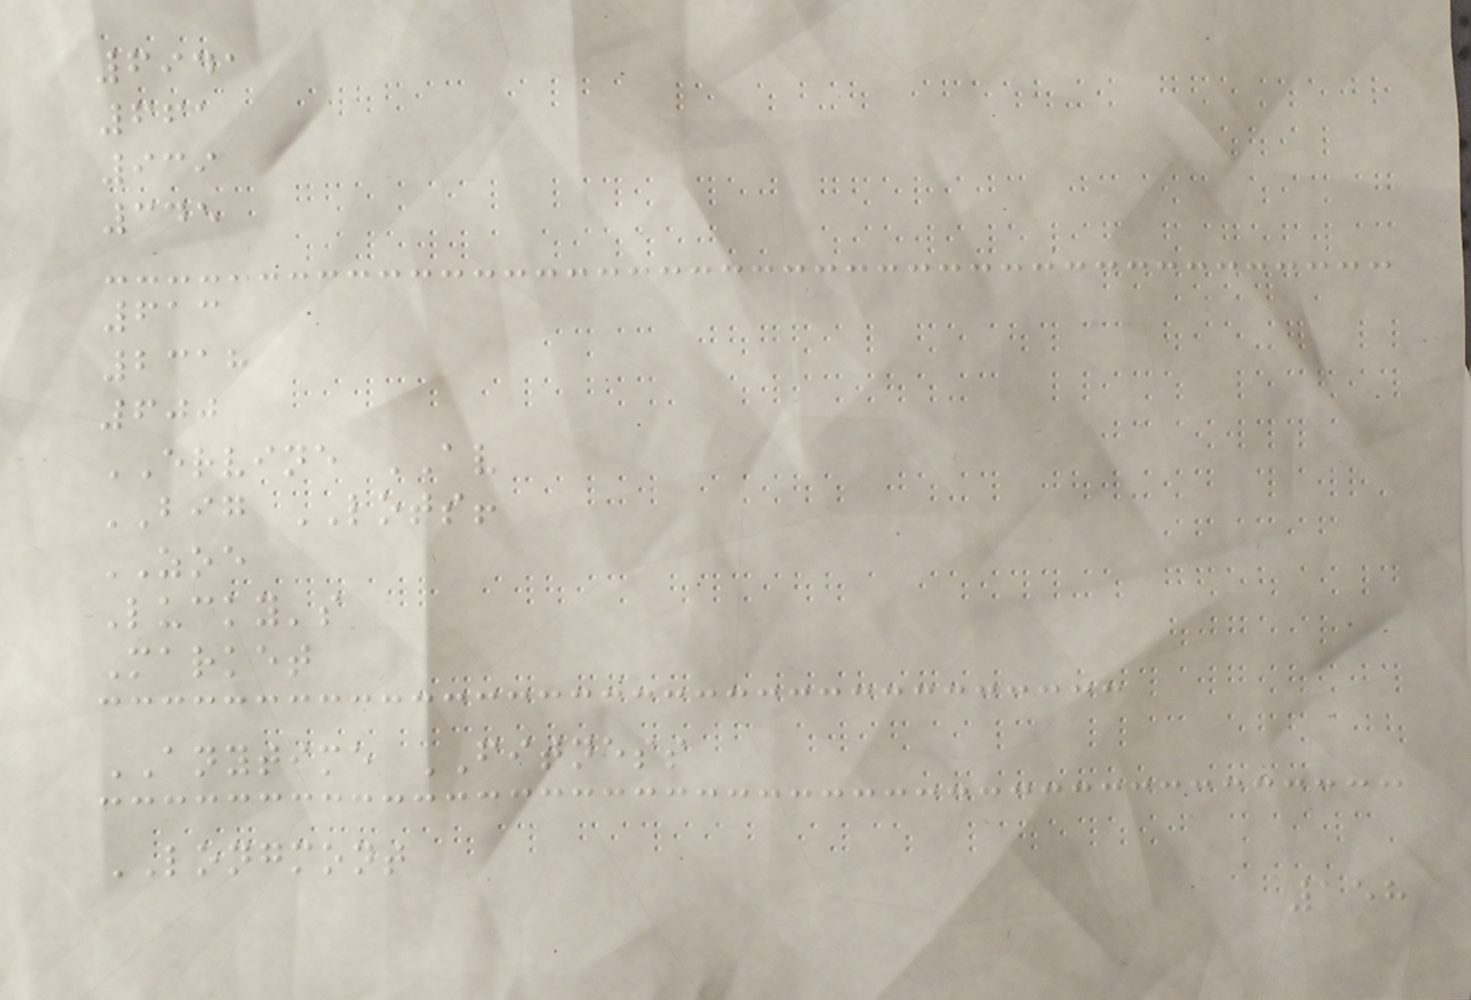6941
661
939
345
613
2318
600
ERVINE AV
BIG LOTS!
ZOE
Lucky's
Market
ANYTIME FITNESS
LONGMONT
158
